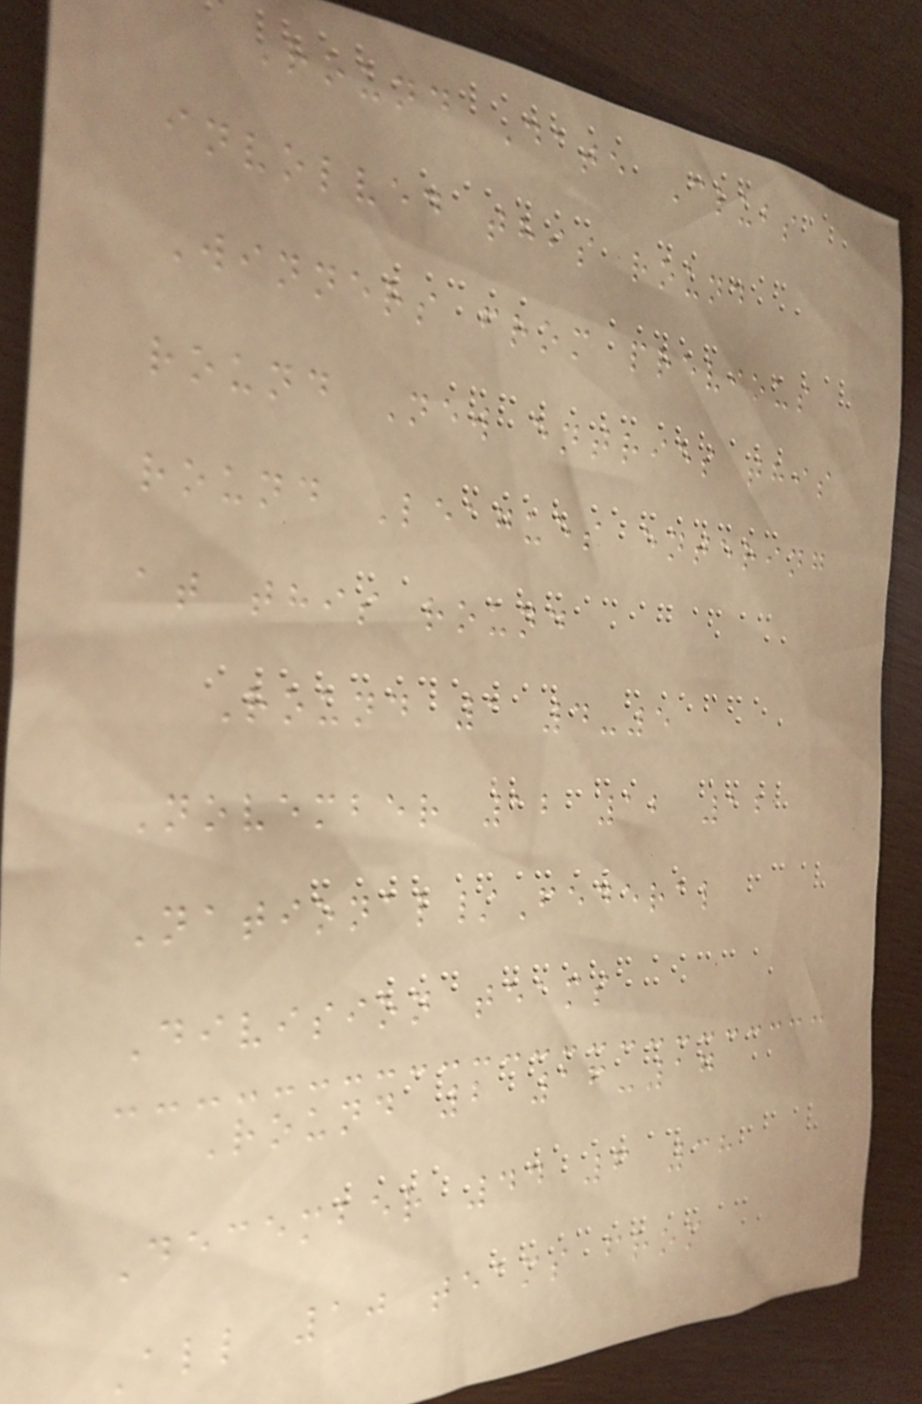Round Date Clubs
involved this round
Winners from previous
round New entries this
round Leagues entering
at this round
Round 1 4-5
November 12 12 12
National/Federal
Division teams
Round 2 16-17
December 44 6 38
All 10 teams from
